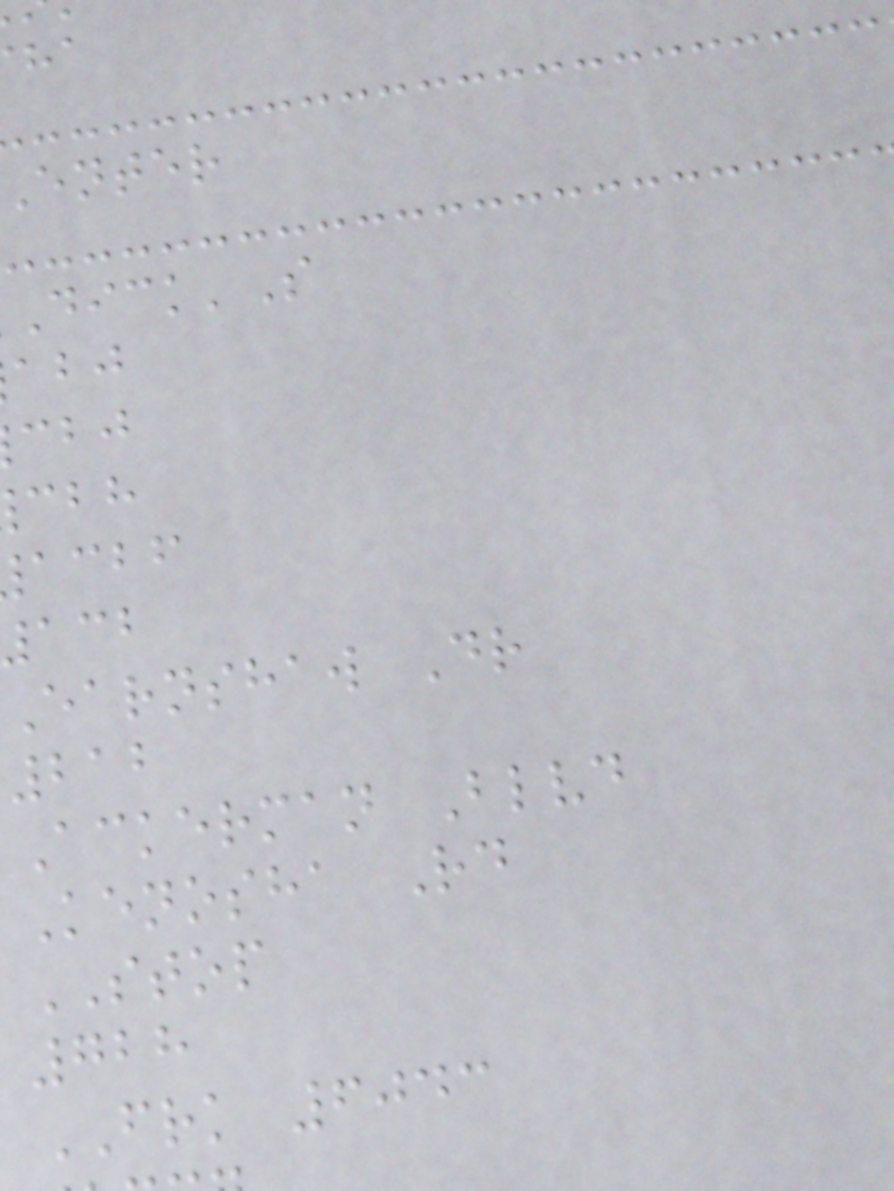enter
acbf
Earnshaw Dr
212
Ackerman Blvd
Kenosha Rd
STOP
728
FRK 6043
